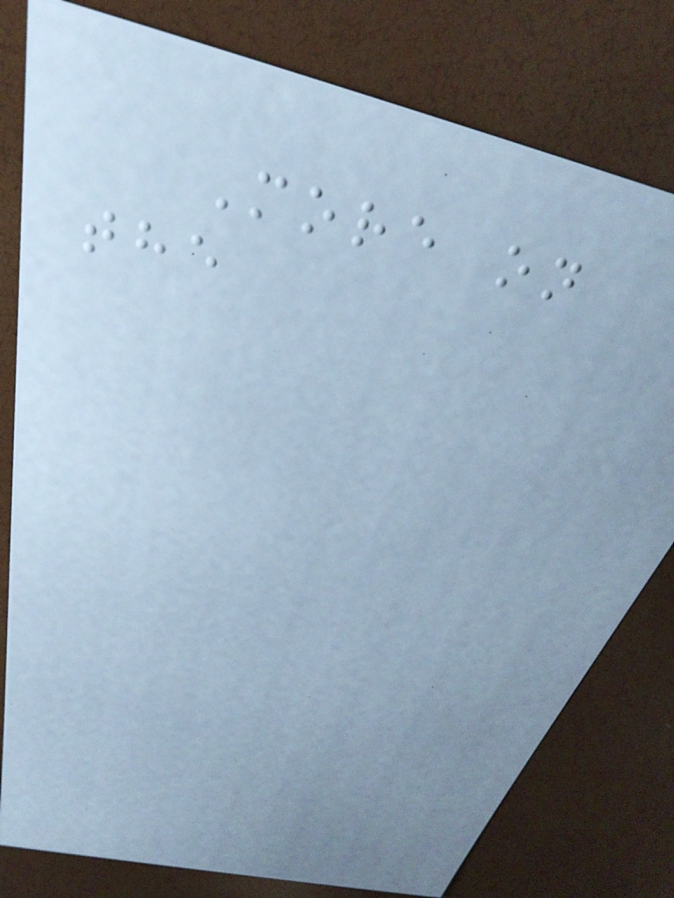More on
the
